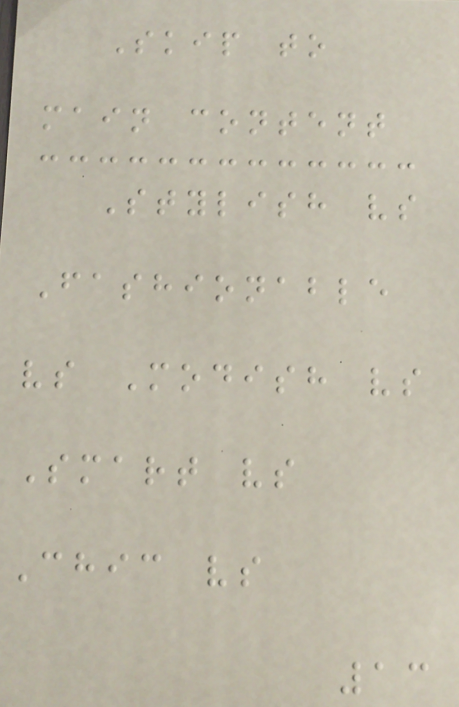Skip to
main content
Stylish vs
Fashionable
vs Modish vs
Smart vs
Chic vs
13
